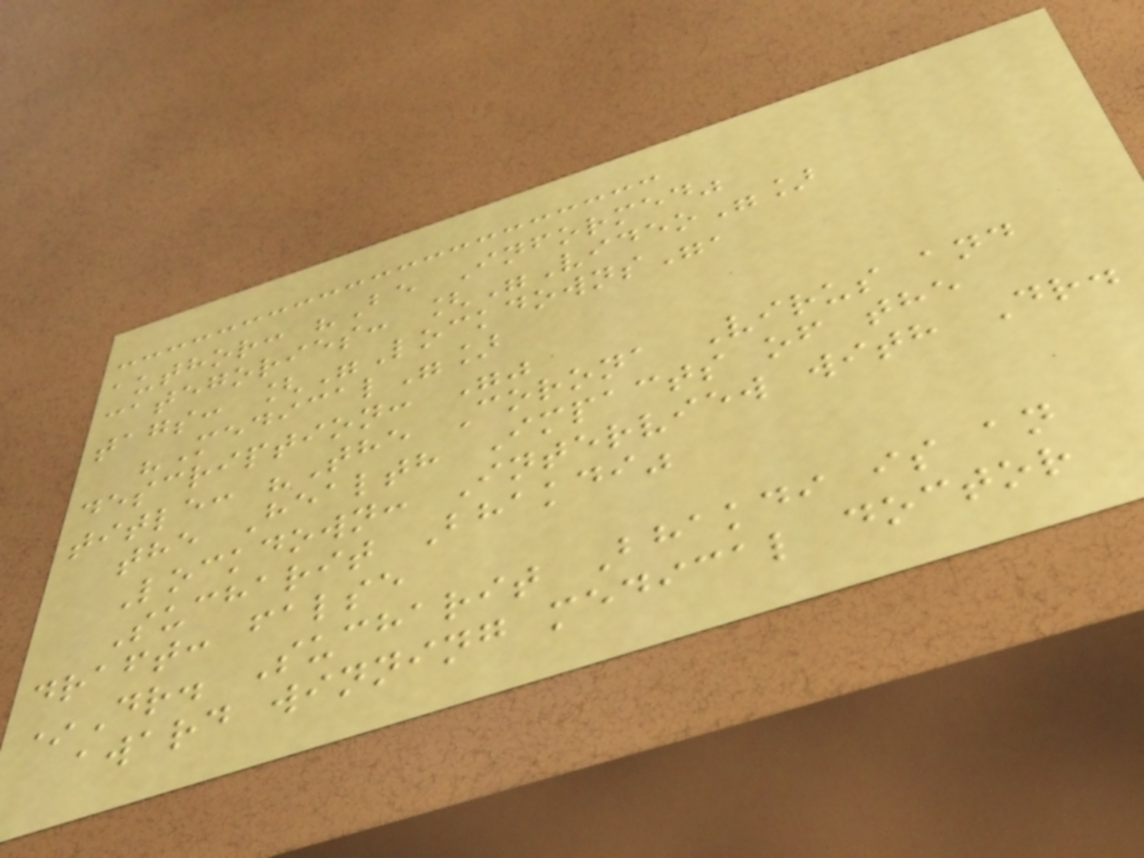author: "Be Informed"
categories: ["Video"]
tags: ["Lockdowns",
"Medical"]
description: ""
title: "The Corona Virus and
the Health Impacts of the
Lockdown: Interview with Dr.
Sucharit Bhakdi"
draft: false
*Dr. Sucharit Bhakdi is an
award winning medical doctor
